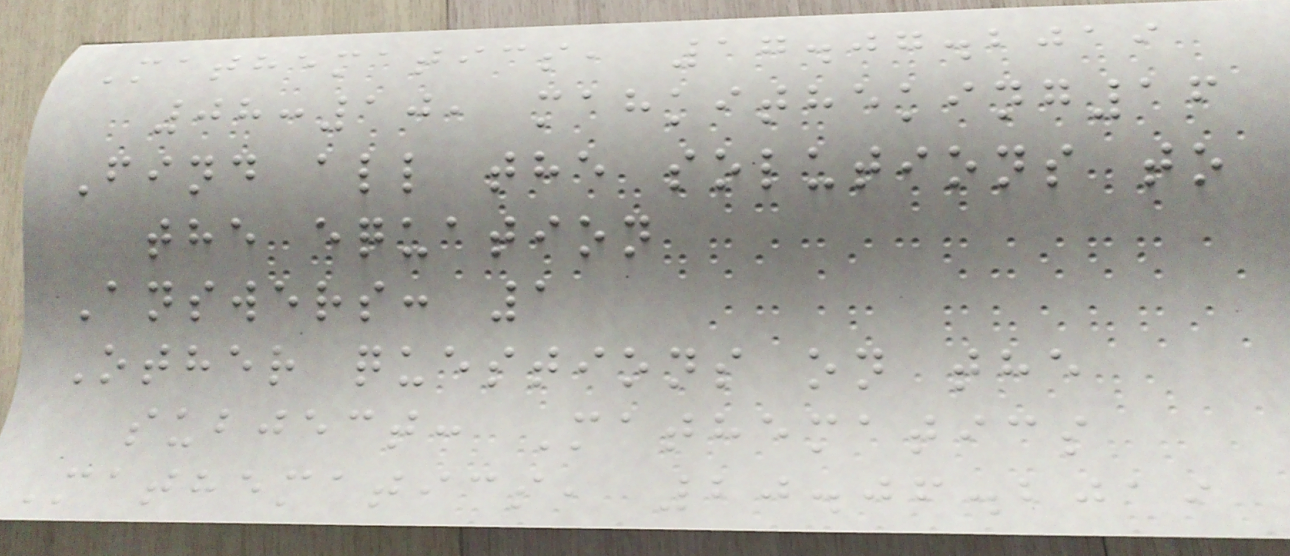Mathematics, 17.07.2019
08:10, mahkitheking16
Find all the solutions to
the equation
Answers: 1
Other questions on the
subject: Mathematics
Mathematics, 20.06.2019
